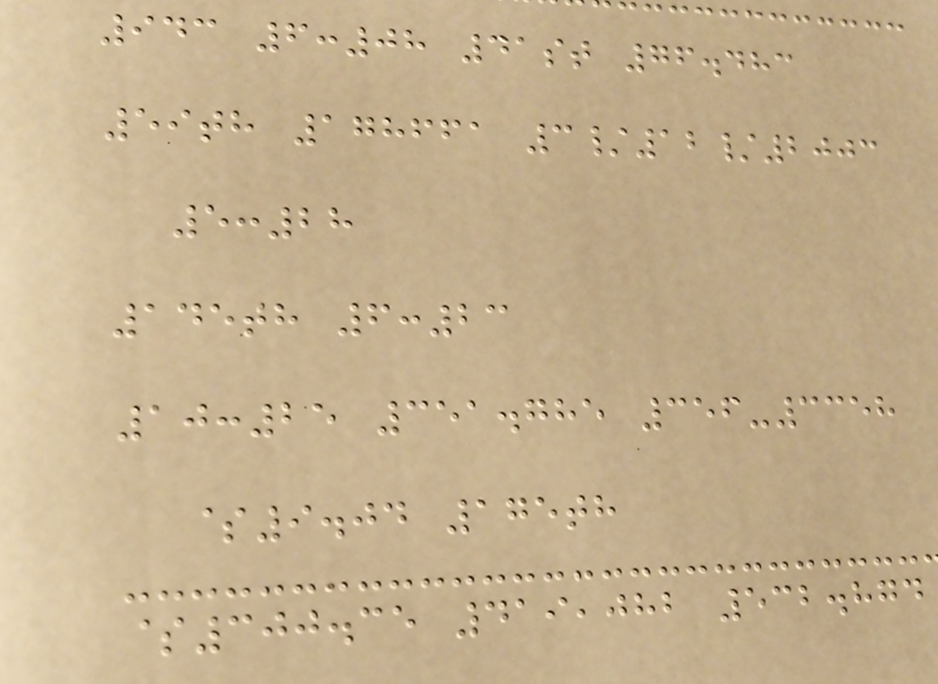943 6:08 41st 76.483
59th 178661 3/12/2003
5:28
145th 6:23
10:25 351.785 356-3358
$9.04 175th
$300.35 419,082 532.874
